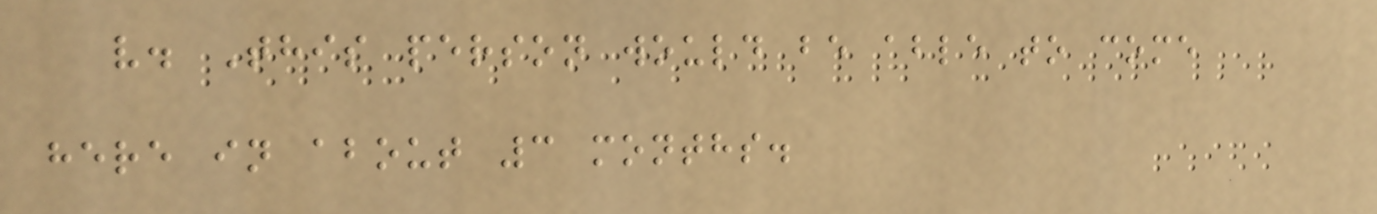v. This person would be able to come
here in about 3 months.
